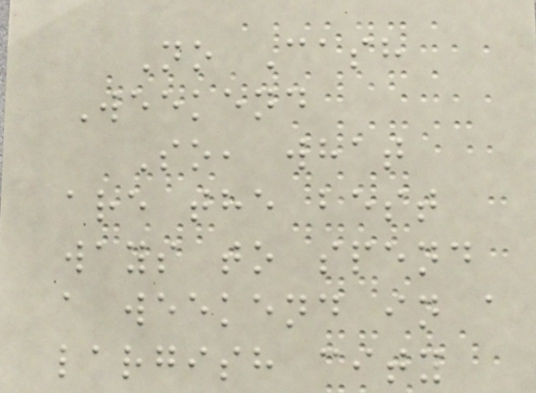No Cash
Weekend
So, what
are the best
ways to spend
a weekend in a
largish city
